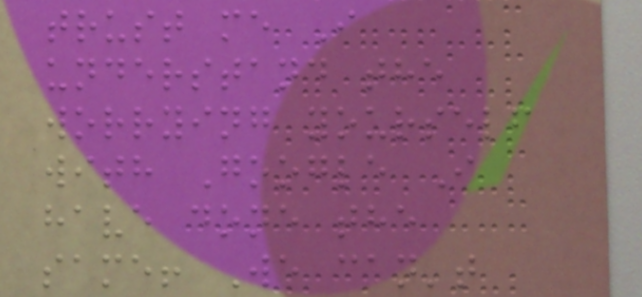trust me I
understand the
worrying yourself
with Google I
have done the
same! We can't
